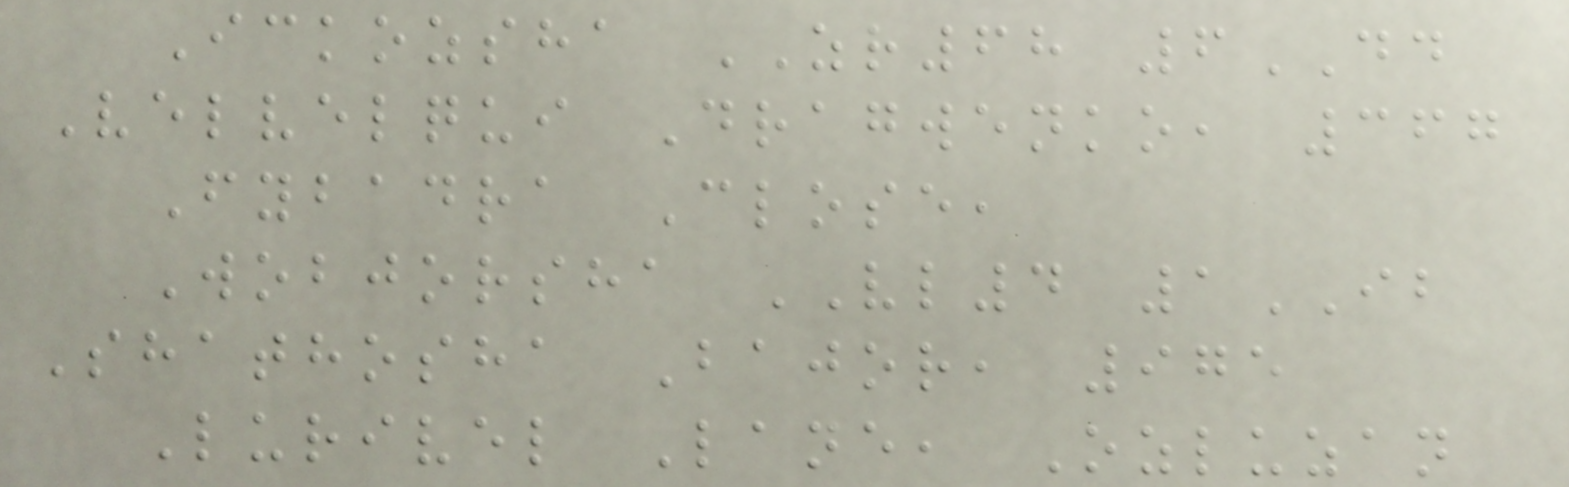Ickozsha ZR68 6DD
Velvelqui Dragwenko, 367
Fybadra Close,
Wobjorsha VL4 1IB
Shathosha Bajor, 975
Lurivel Lane, Ozluzan
